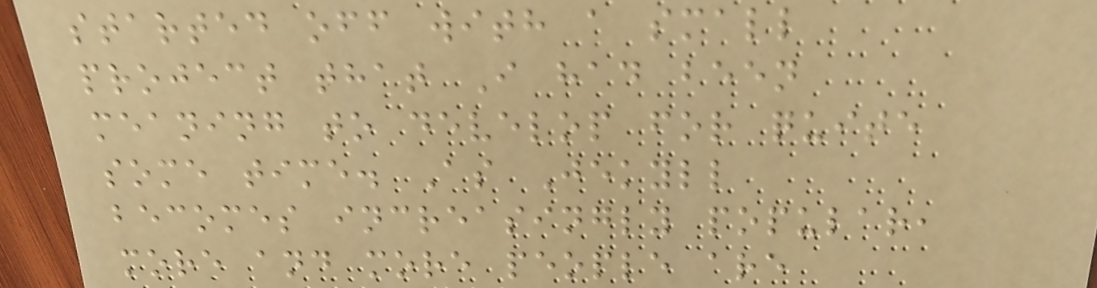started off with a small
project that I had been
meaning to develop for quite
some time. As Jekyll
becomes increasingly popular,
more and more people are
